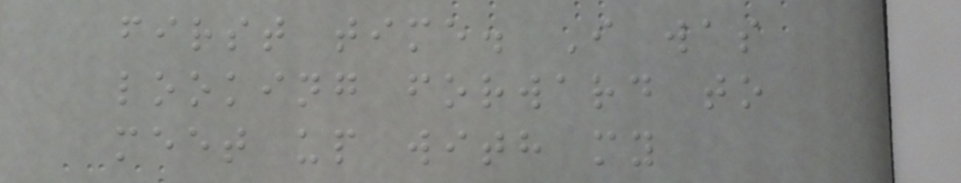first time. I was
looking forward to
meet up with my
